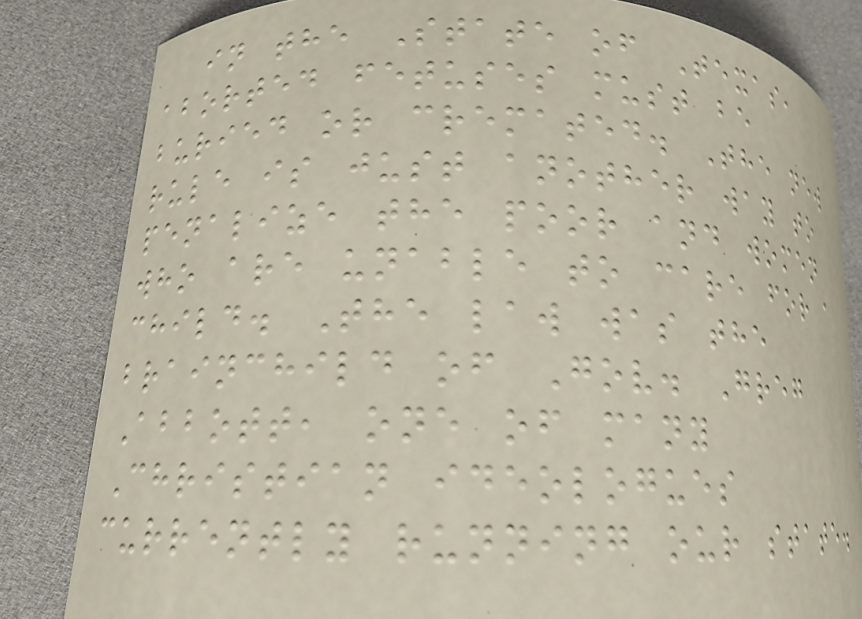in the State of Texas,
aborted fetuses must be
buried or cremated. The new
rule is just another way to
penalize the poor and women
who are unable to care for a
child. The law was the
brainchild of Gov. Greg
Abbott, one of many
Christian ideologues
currently running our state.
